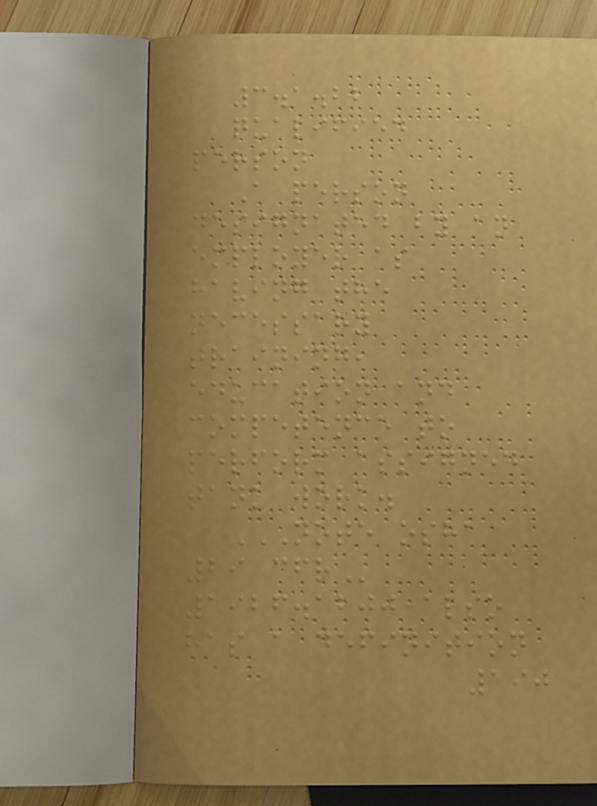3.1.22
qualified
person
A person
designated by an
employer as
having the
necessary
training,
education and
competence to
perform assigned
tank work.
NOTE OSHA
29 CFR
1926.1200 also
has a definition
190
